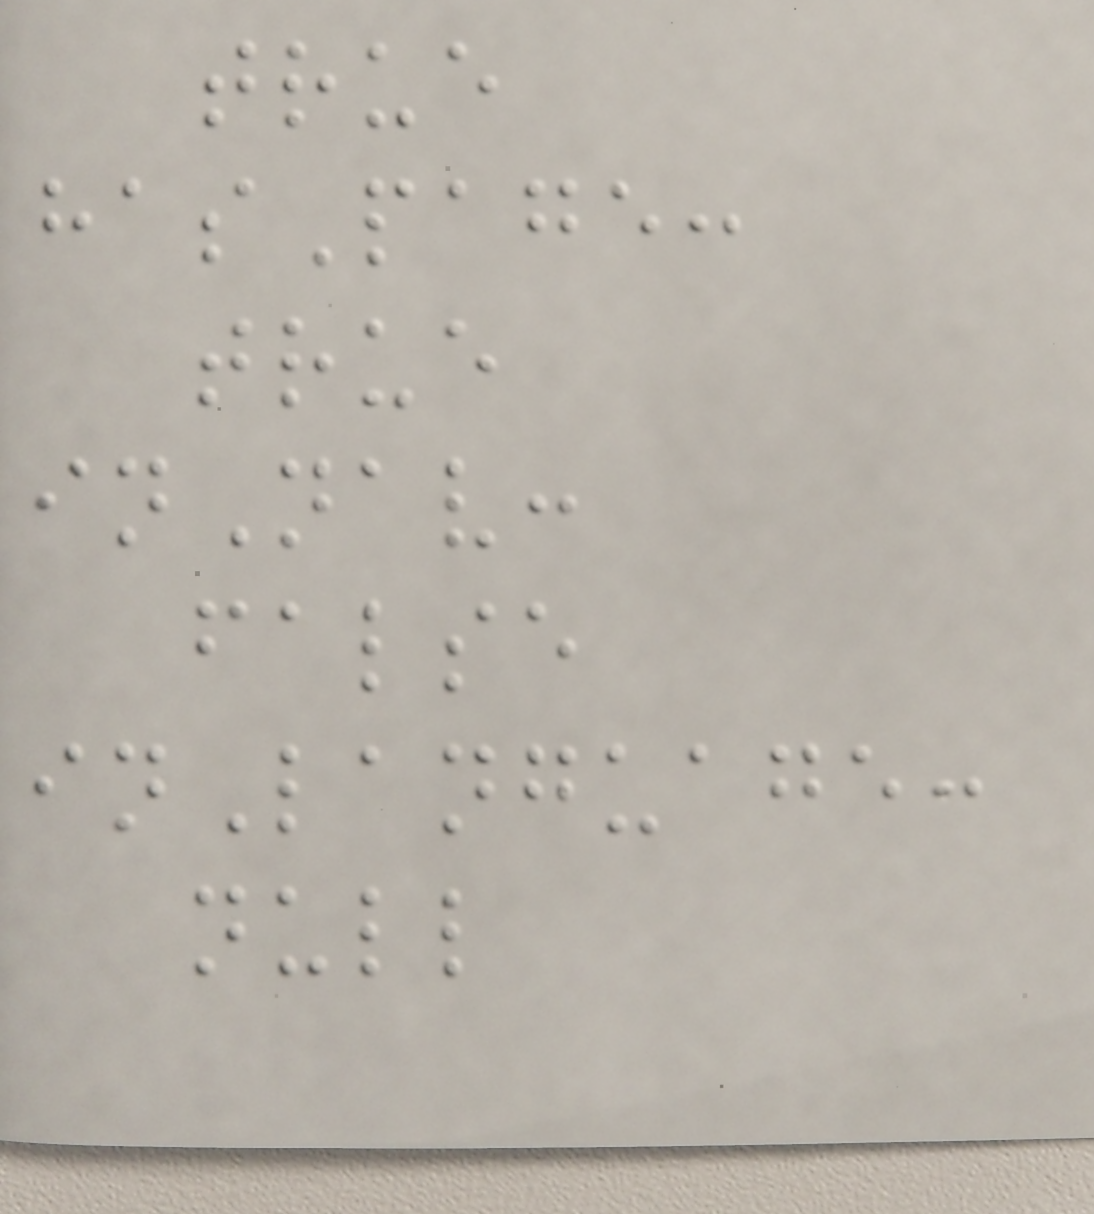true
hasPage:
true
inNav:
false
inLanguage:
null
